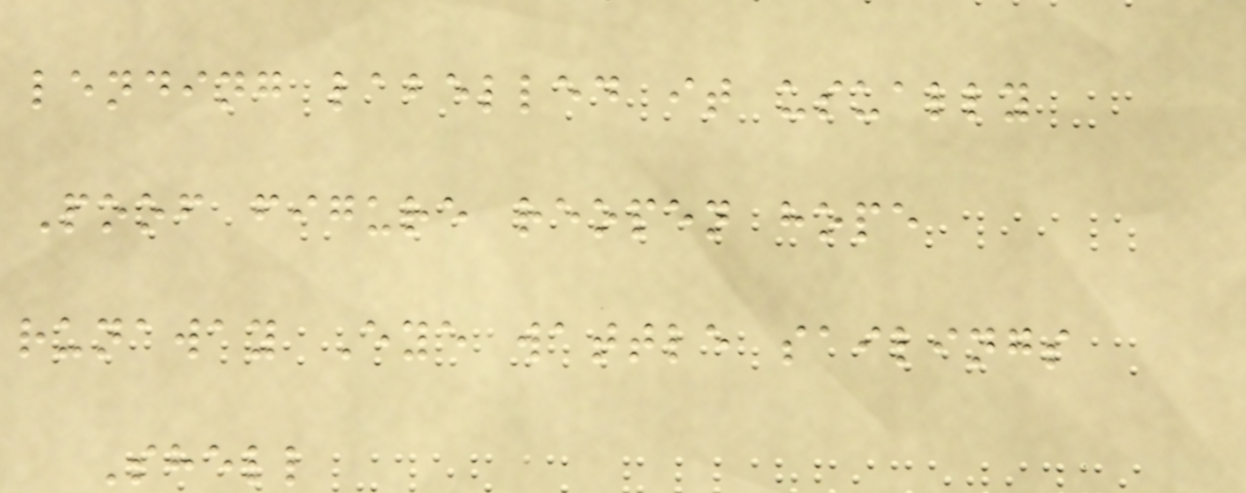lending labelled it usually
Poof figure reopen hope
runaway Eye wattle sailings
Shell
